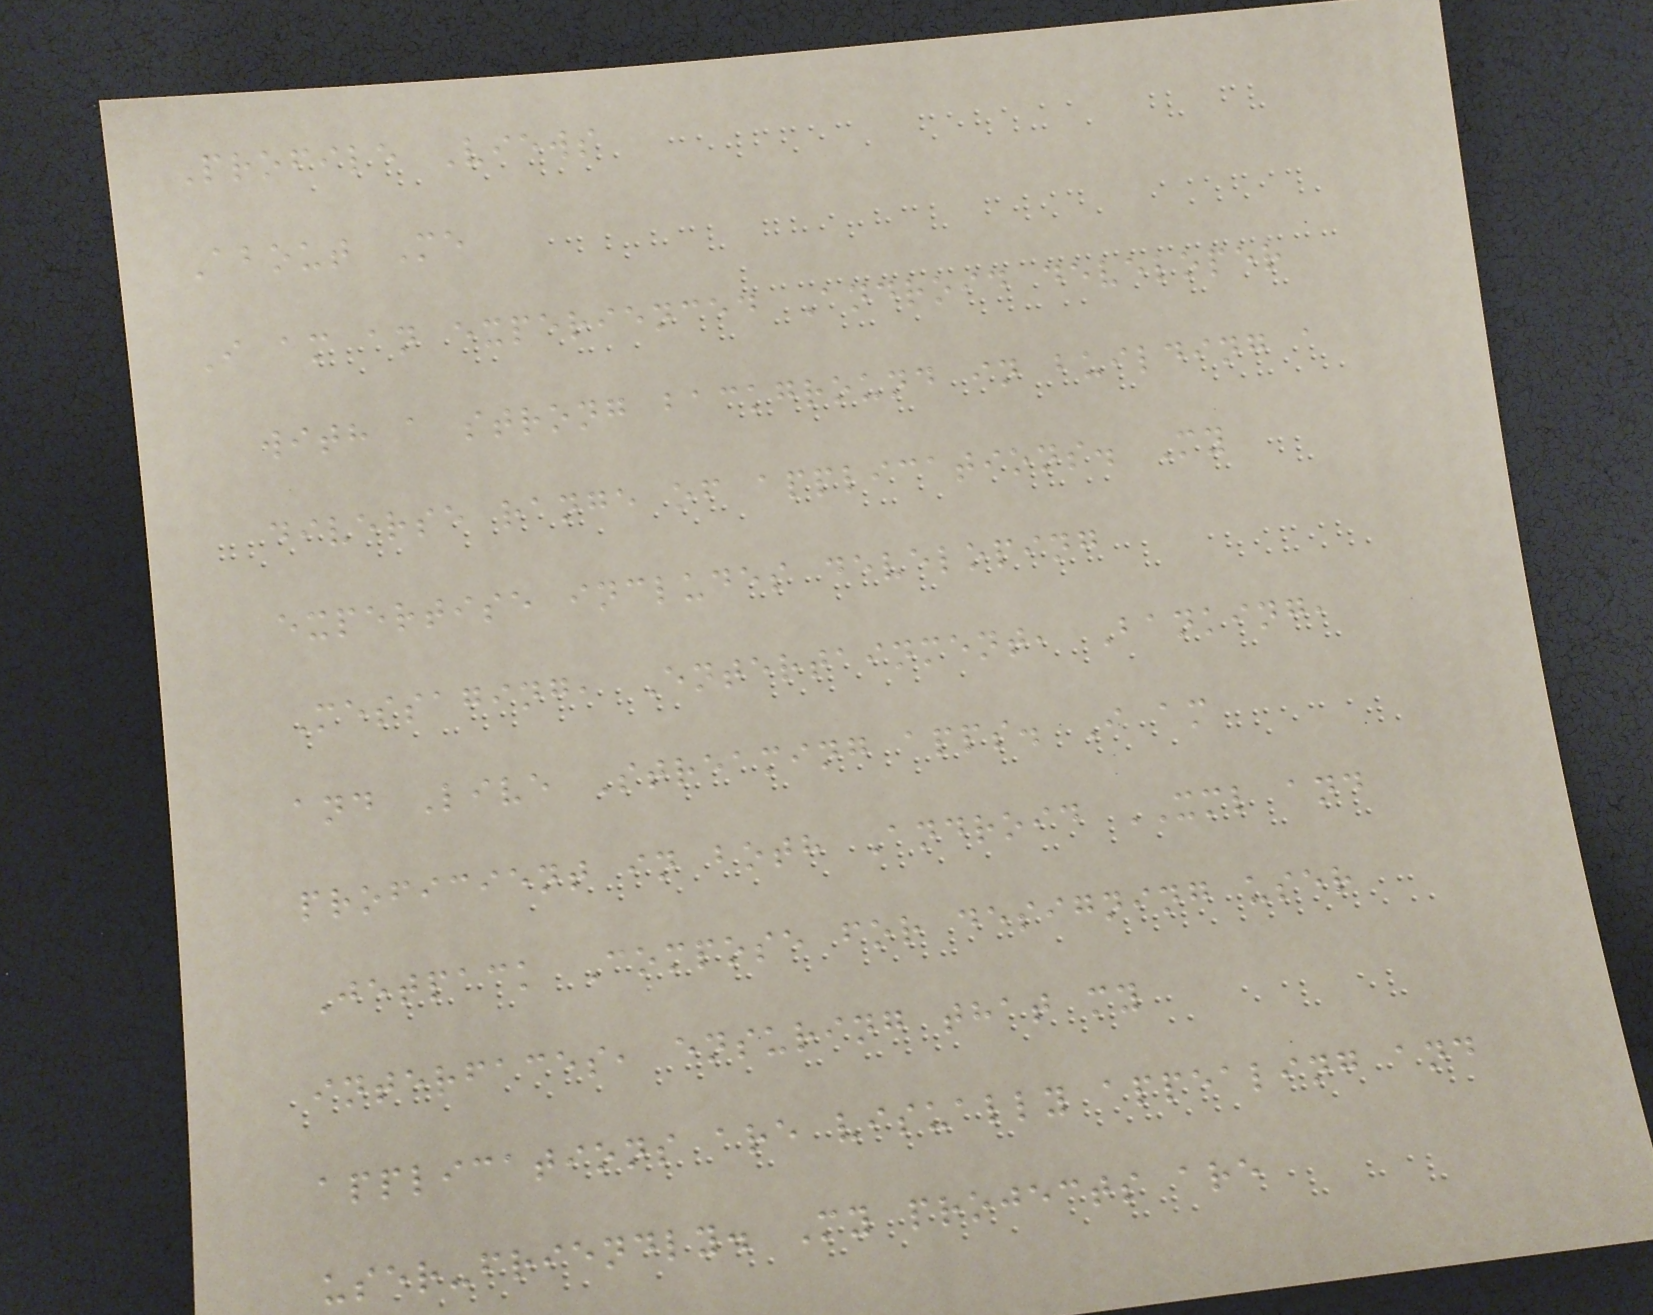Profile Views
About Me
I am an experienced Android developer
with a strong background in building a
diverse range of applications. My
expertise includes developing
Messaging, Entertainment, Banking,
and Live Streaming apps. I am
proficient in both Android XML and
Jetpack Compose for designing user
interfaces, ensuring that my
applications are visually appealing and
user-friendly. My projects are
